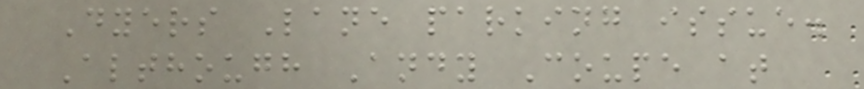Dyers Lane parking issue.
Although Andy Coupe at
